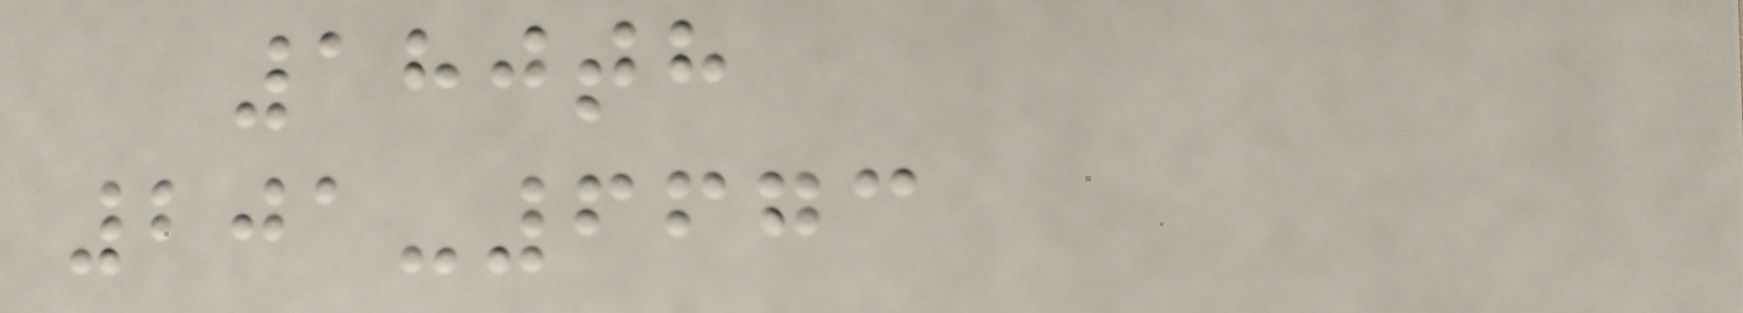180th
201-6673
